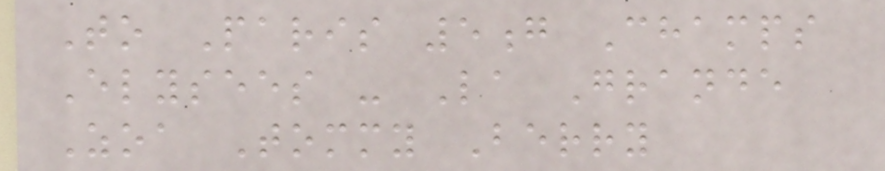To Paris 5g Champs
Elysees - La Grande
Zoa Tommy Berry
